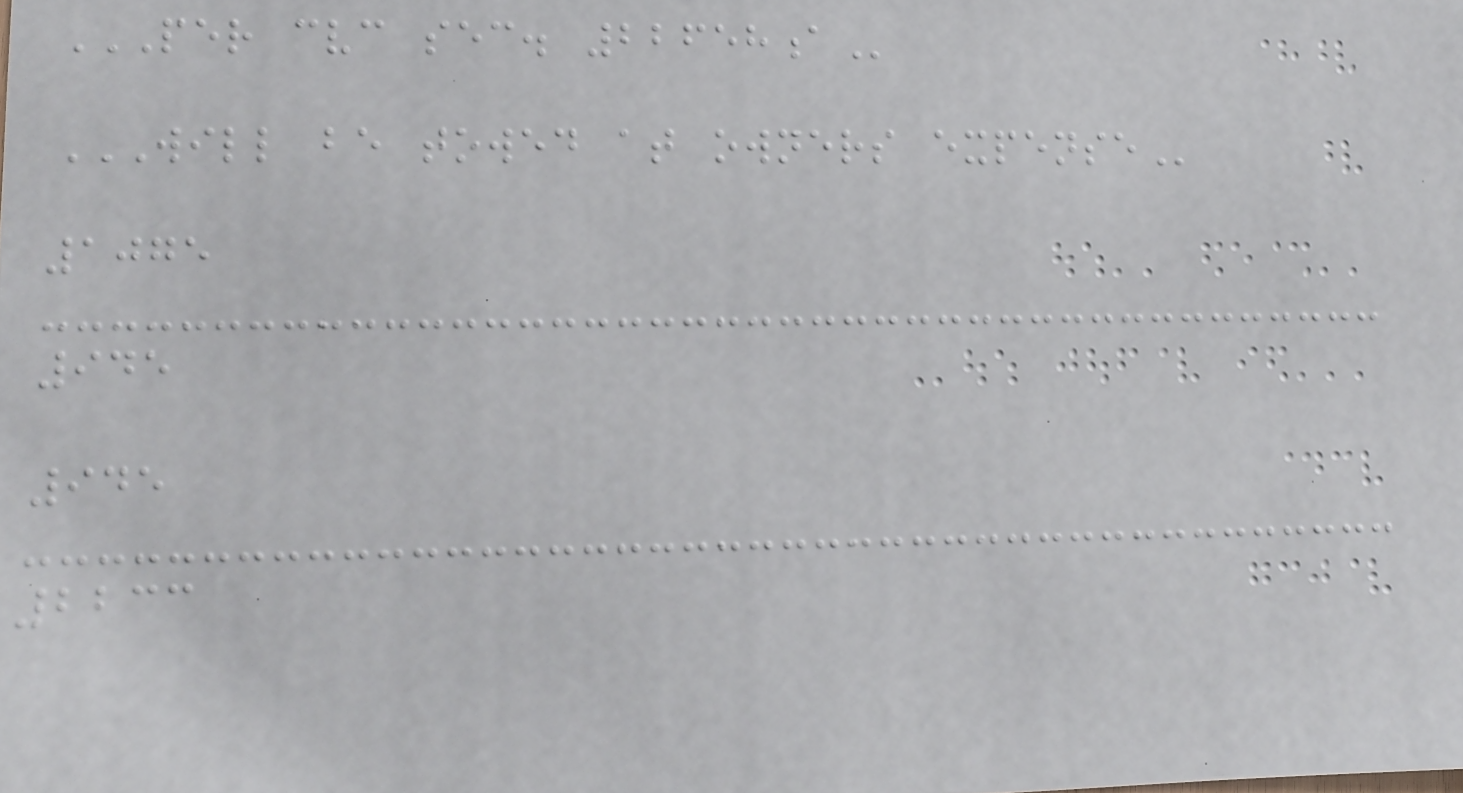PER CVC SEC. 22658A
WILL BE TOWED AT OWNERS EXPENSE
1075
945
945
2233
